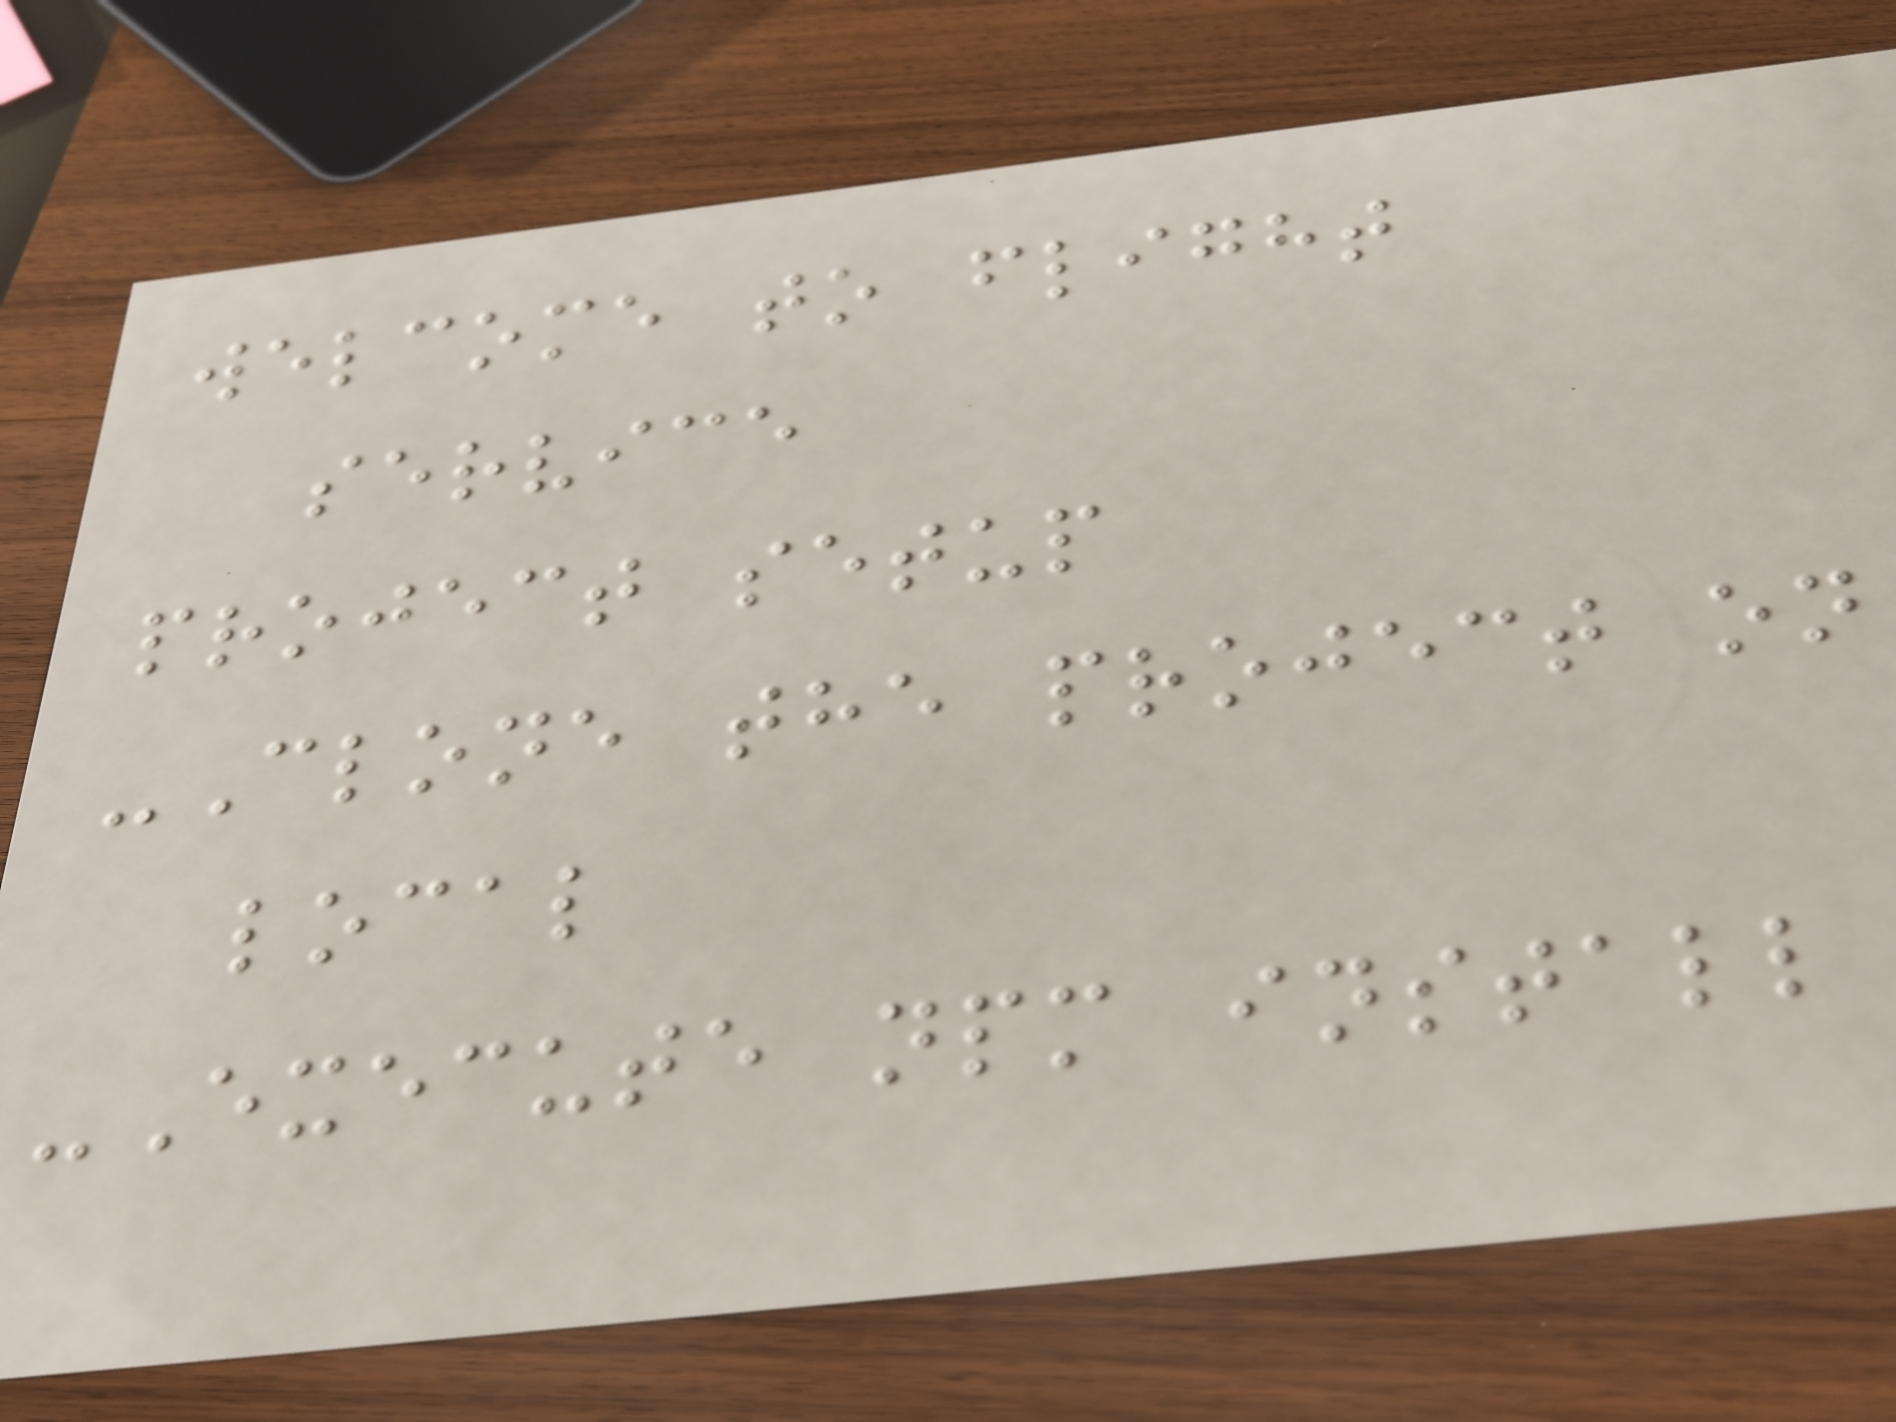welcome to flight
service
project setup
-Clone the project on
local
-Execute npm install
